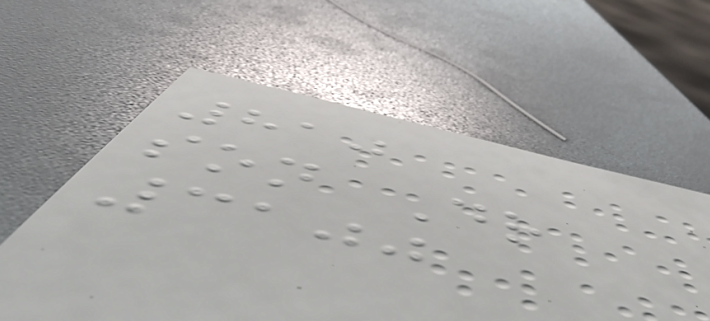810
son Dr
3100
